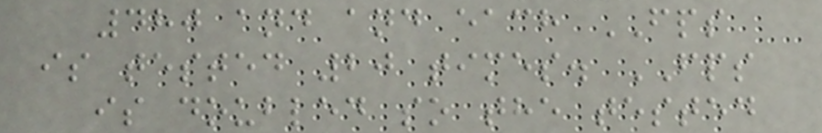480 and and each FPS
is tested 20 times. FPS
is doubled so the tested
